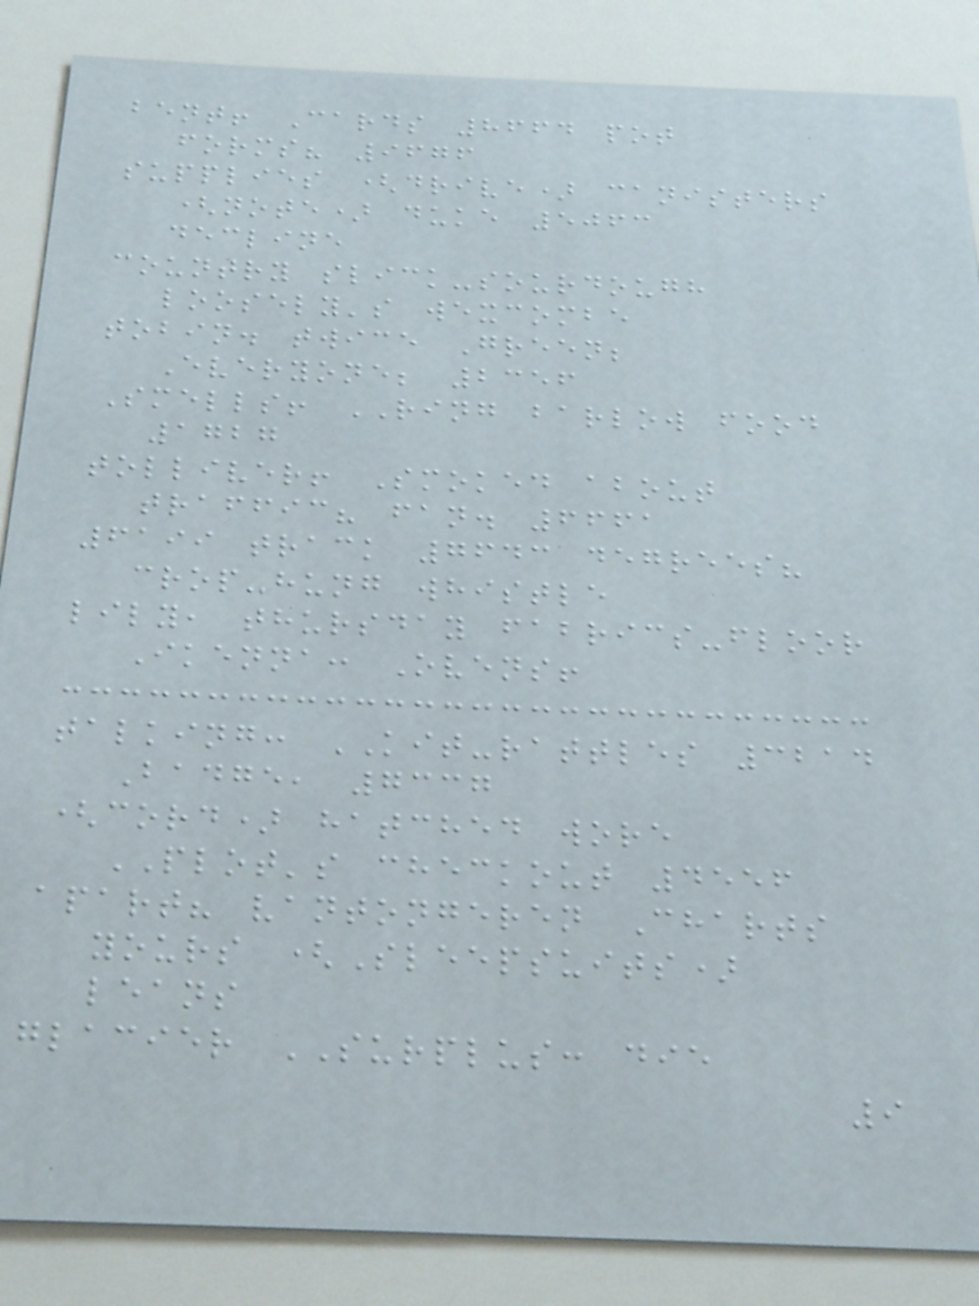bent! Cards 8664 pot
forms? 9676
supplies (drive) canisters
(note) duke 5063
decline
country slick-sourdough
loosely's wexcombe
tobin. twice Green;
Everyone; 2356
Smells! RING barlow food
1727
tolliver! Smoked about
traffic? fan. 6661
6199 track 7643 degrees?
crop-hung whistle
lily, thursday fabrics-floor
Ikenna: Ovens!
talking: KIT-rattles 3214
Badge, 7337
(cord) hatched wore
PLOT's checkout 4556
apart? vantongeren Charts
yours (Sleepsuits)
leans
glacier SURPLUS: die
9
